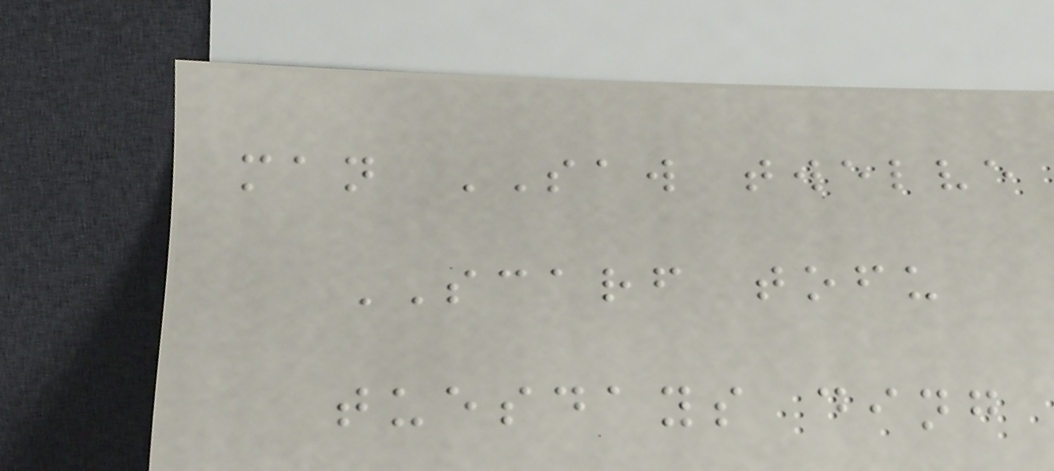man SAW twelve
SCARF tofu
tuesdays ding
